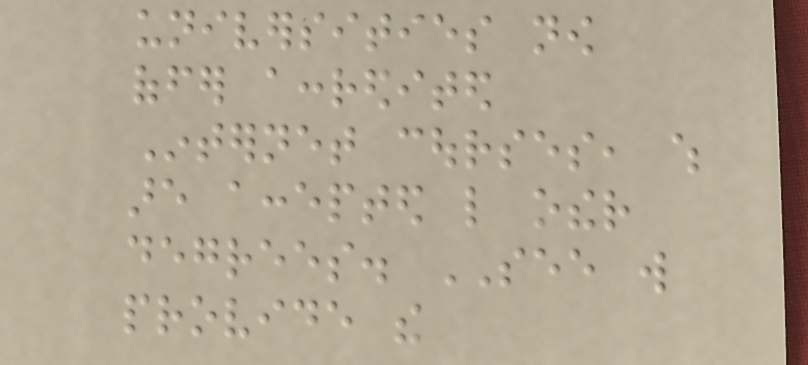universities now
offer accredited
Internet courses, which
are accepted like other
degrees. SEE will
provide the
